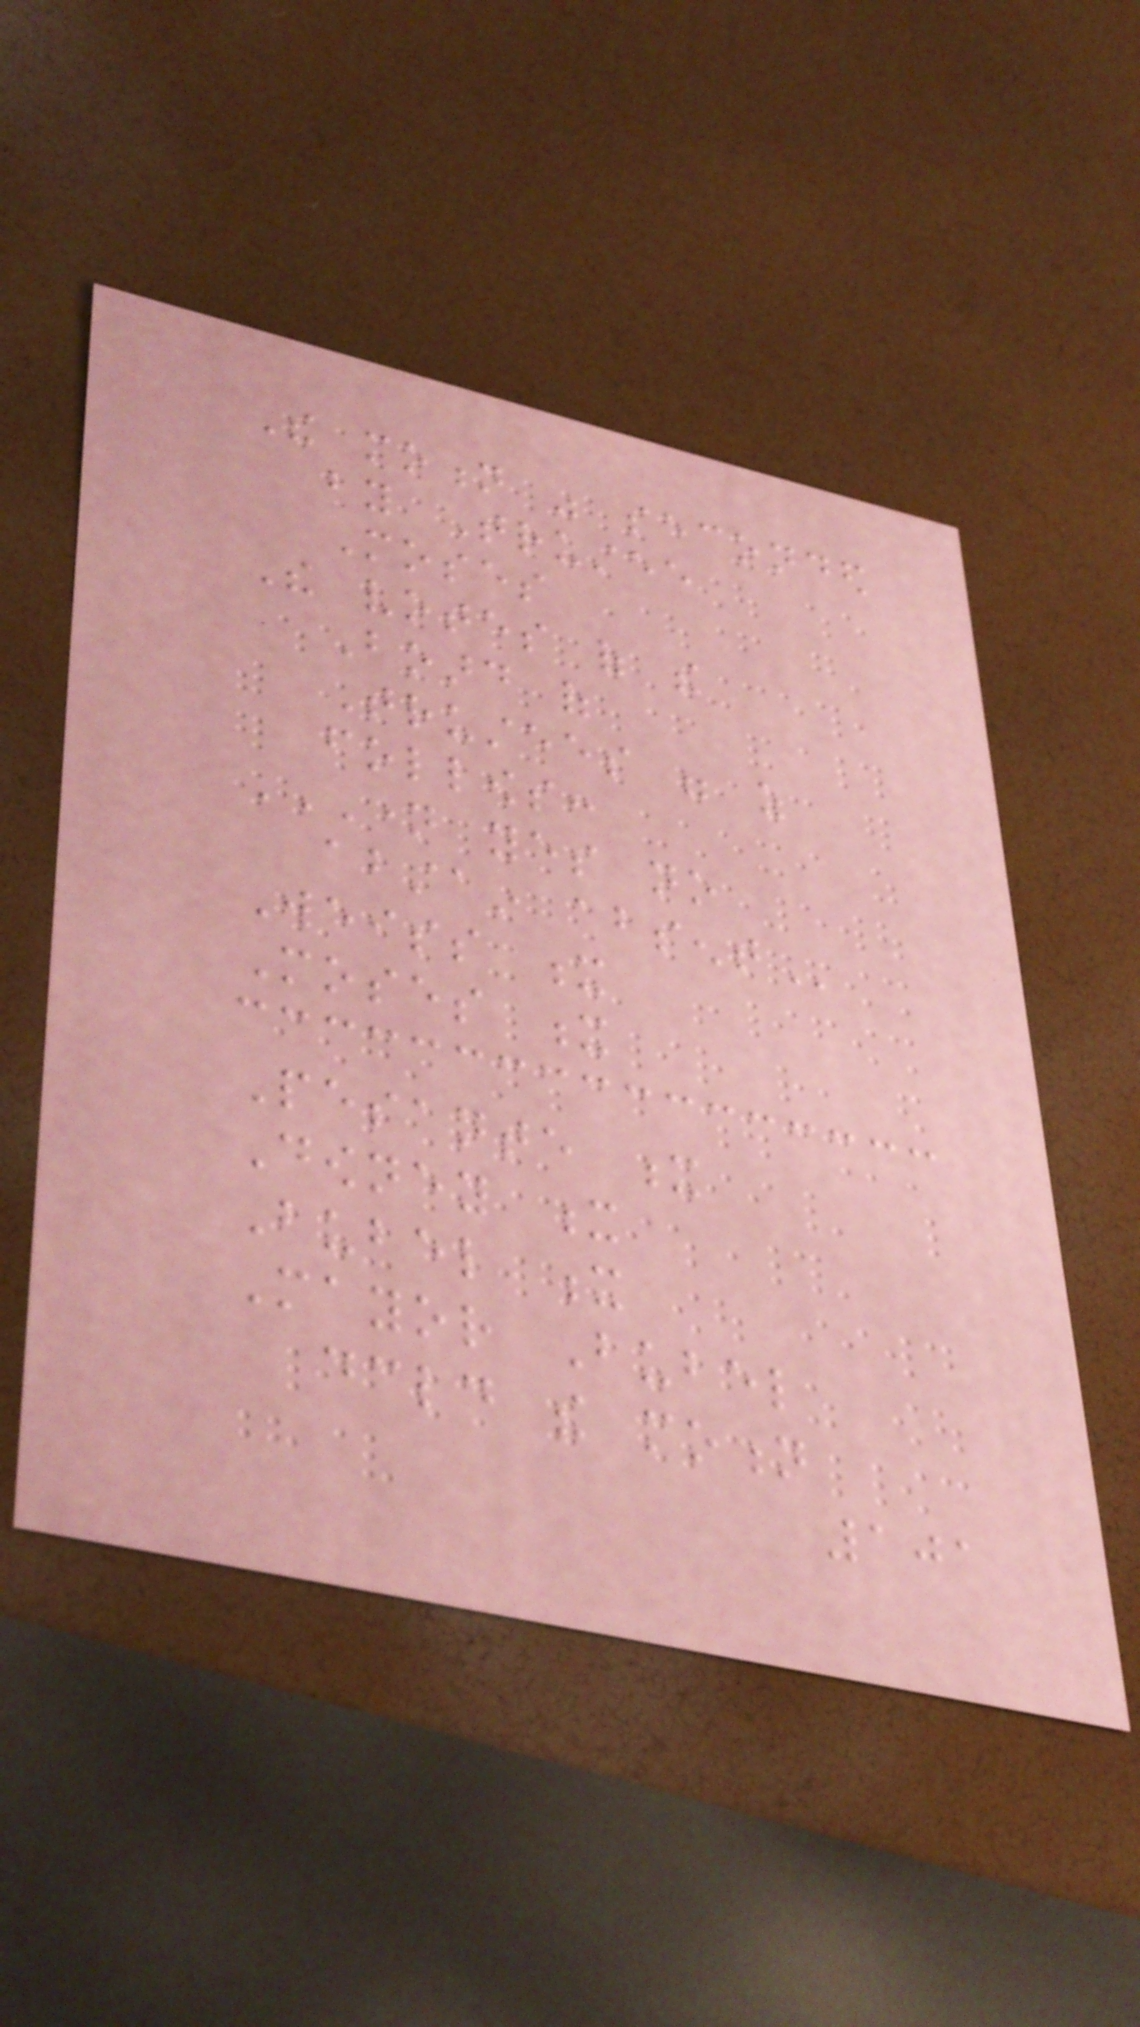The motion was seconded
by Trustee
Moses
The votes of the
Board of
Trustees were as
follows:
NAME YES NO
ABSTAIN ABSENT
Weiss x
Moses x
Pesante x
Downey x
Bubel x
Mayor Bubel
declared the motion
101
